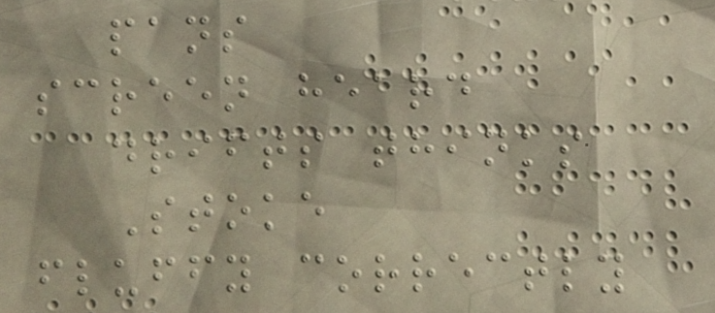pans
screen heard
drifts thinks
Stoke
fluffy correctly
